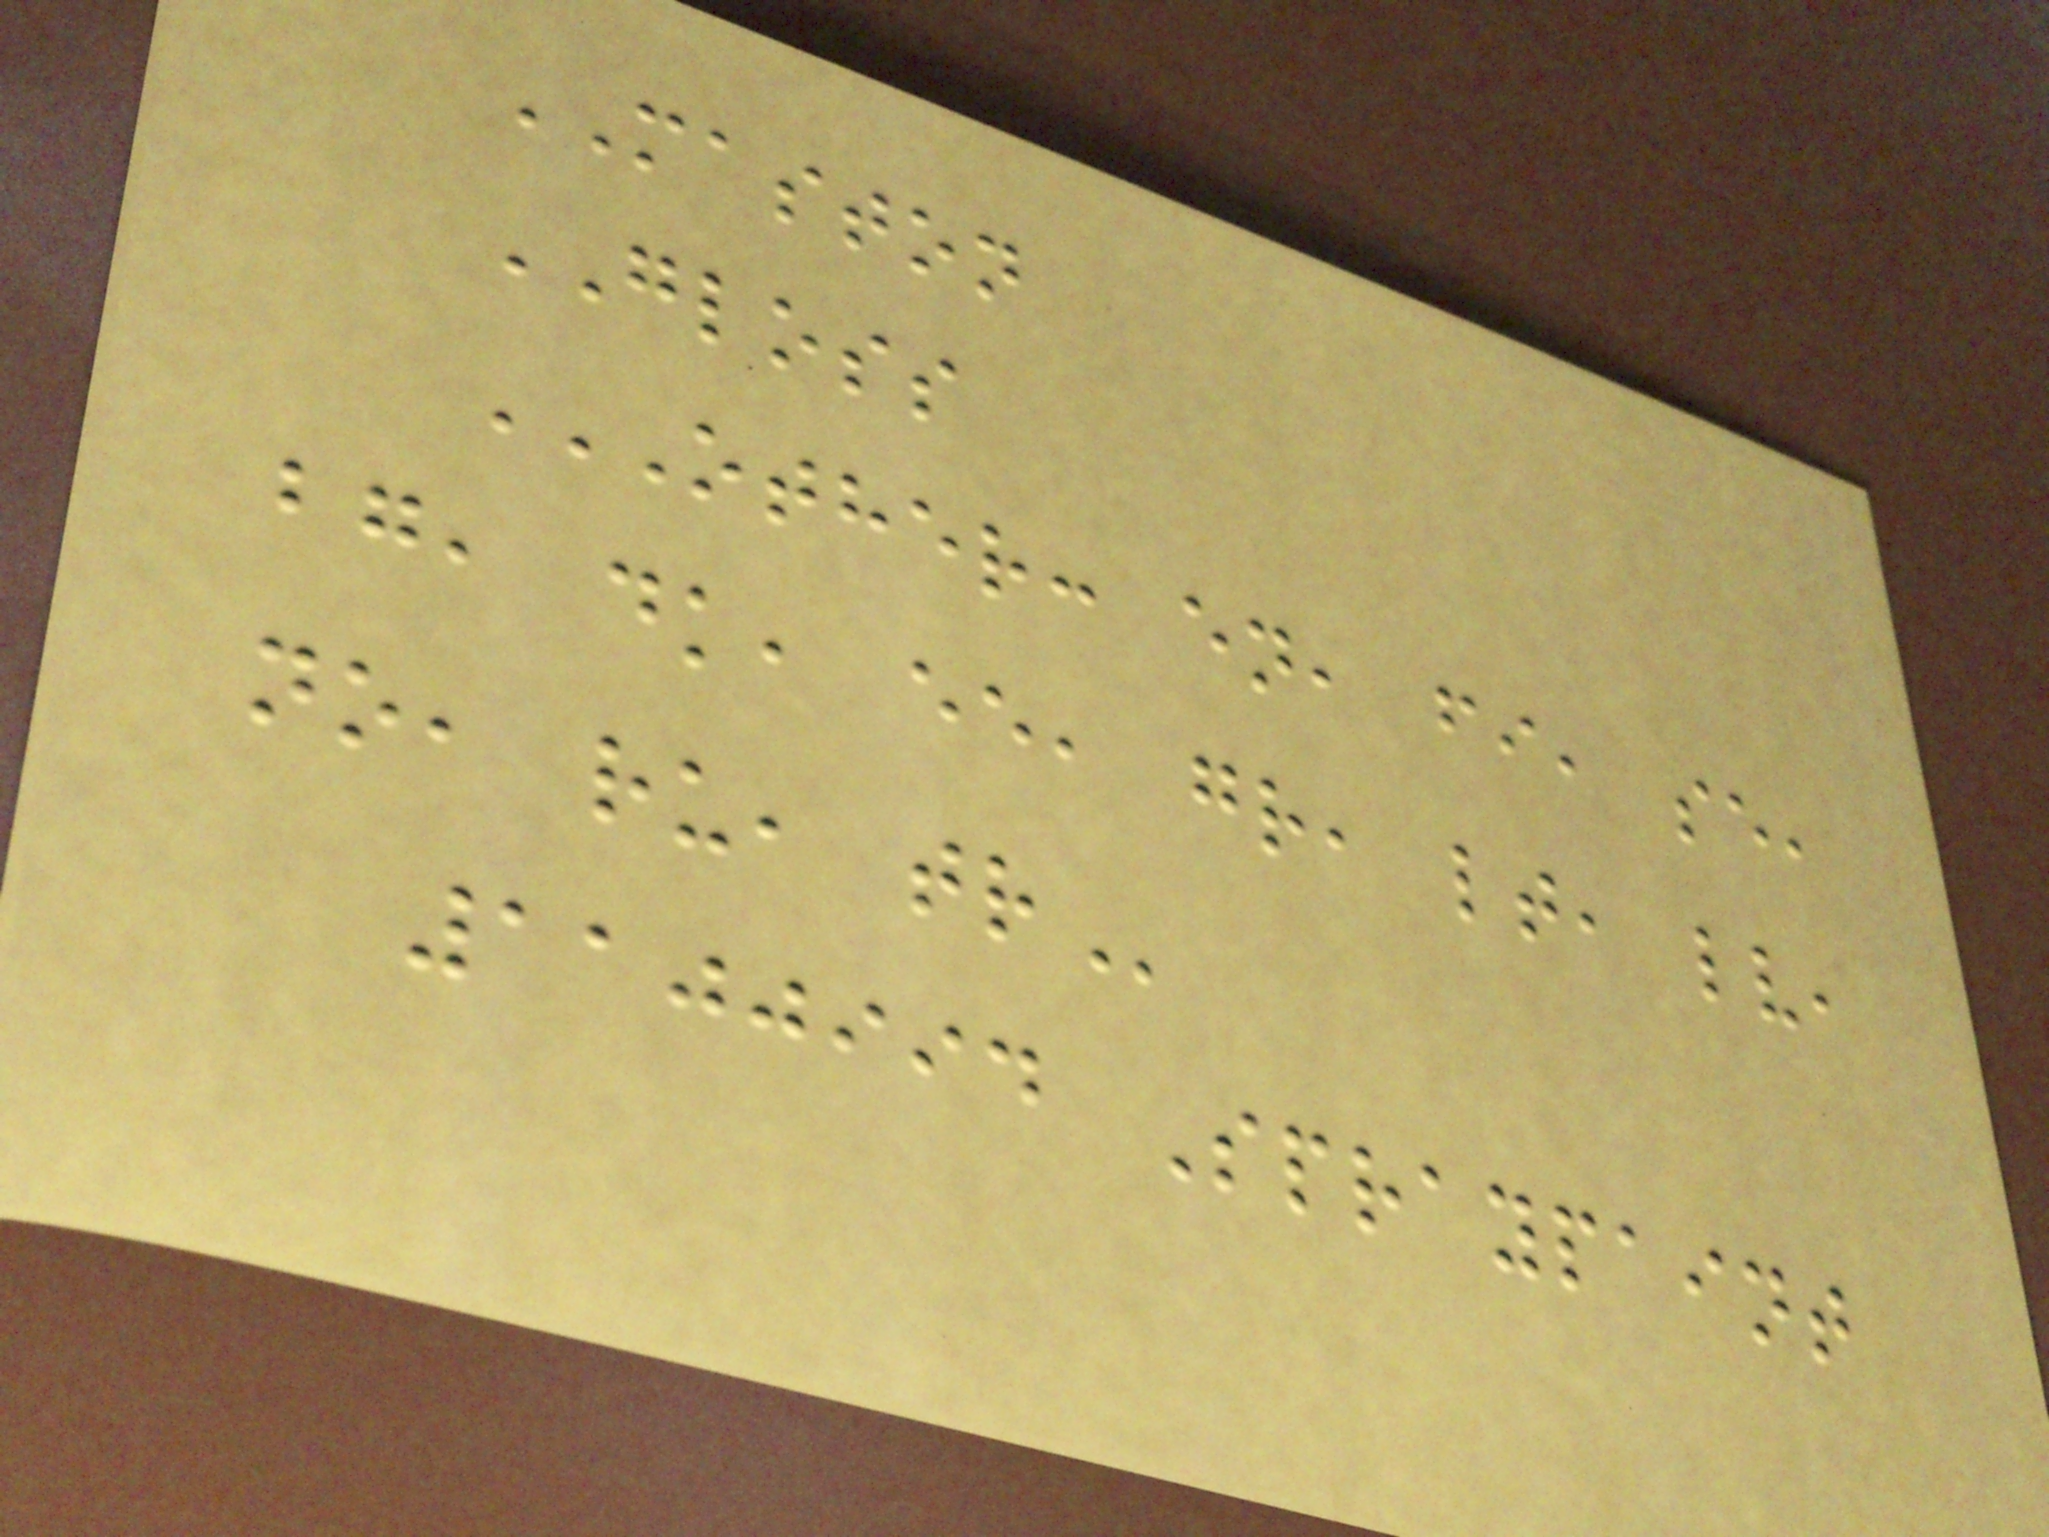MASTON
GLOSS
OTHER: EN, FI, SE,
BG, DK, EE, GR, LT, LV,
NO, RU, TR
1100994 Spraypaint
